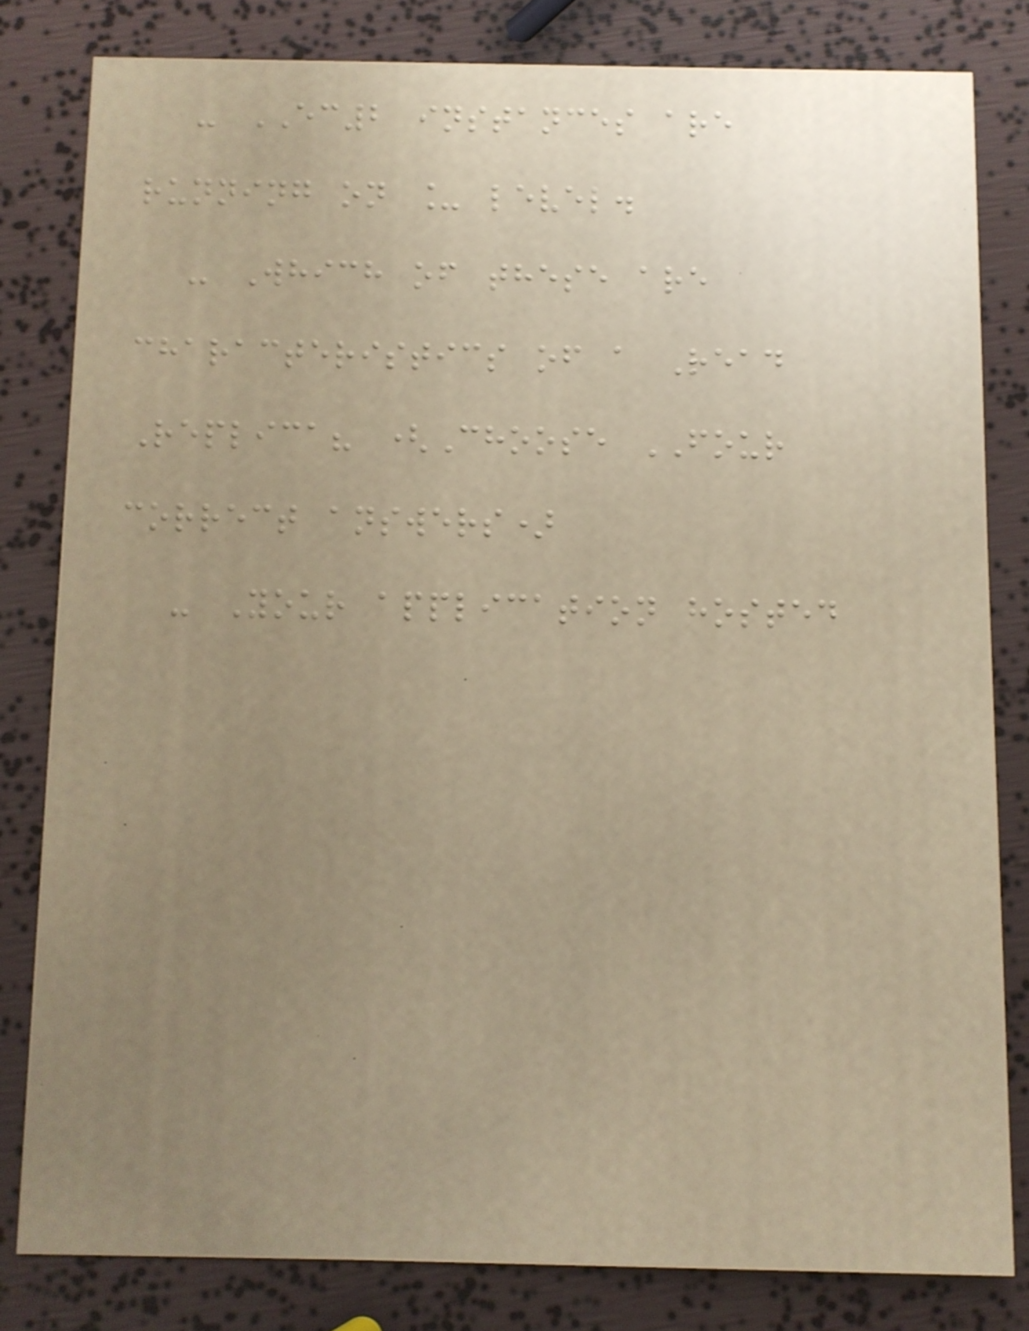- EC2 instances are
running on _ level.
- Which of these are
characteristics of a Read
Replica? (Choose FOUR
correct answers)
- Your application hosted
